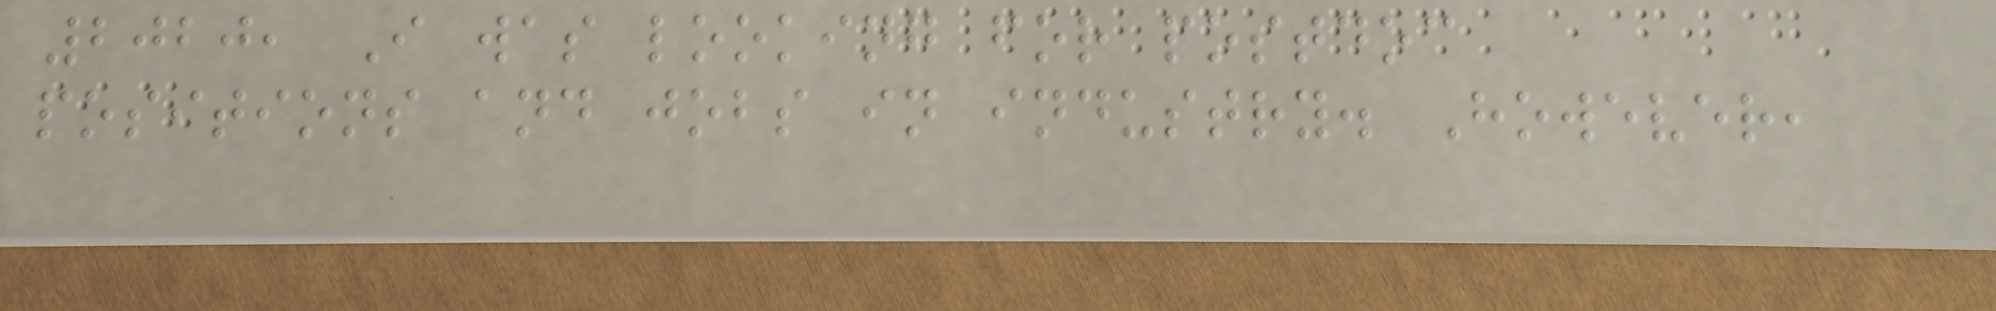2020, I was looking for postdoc
positions and jobs in industry. However,
